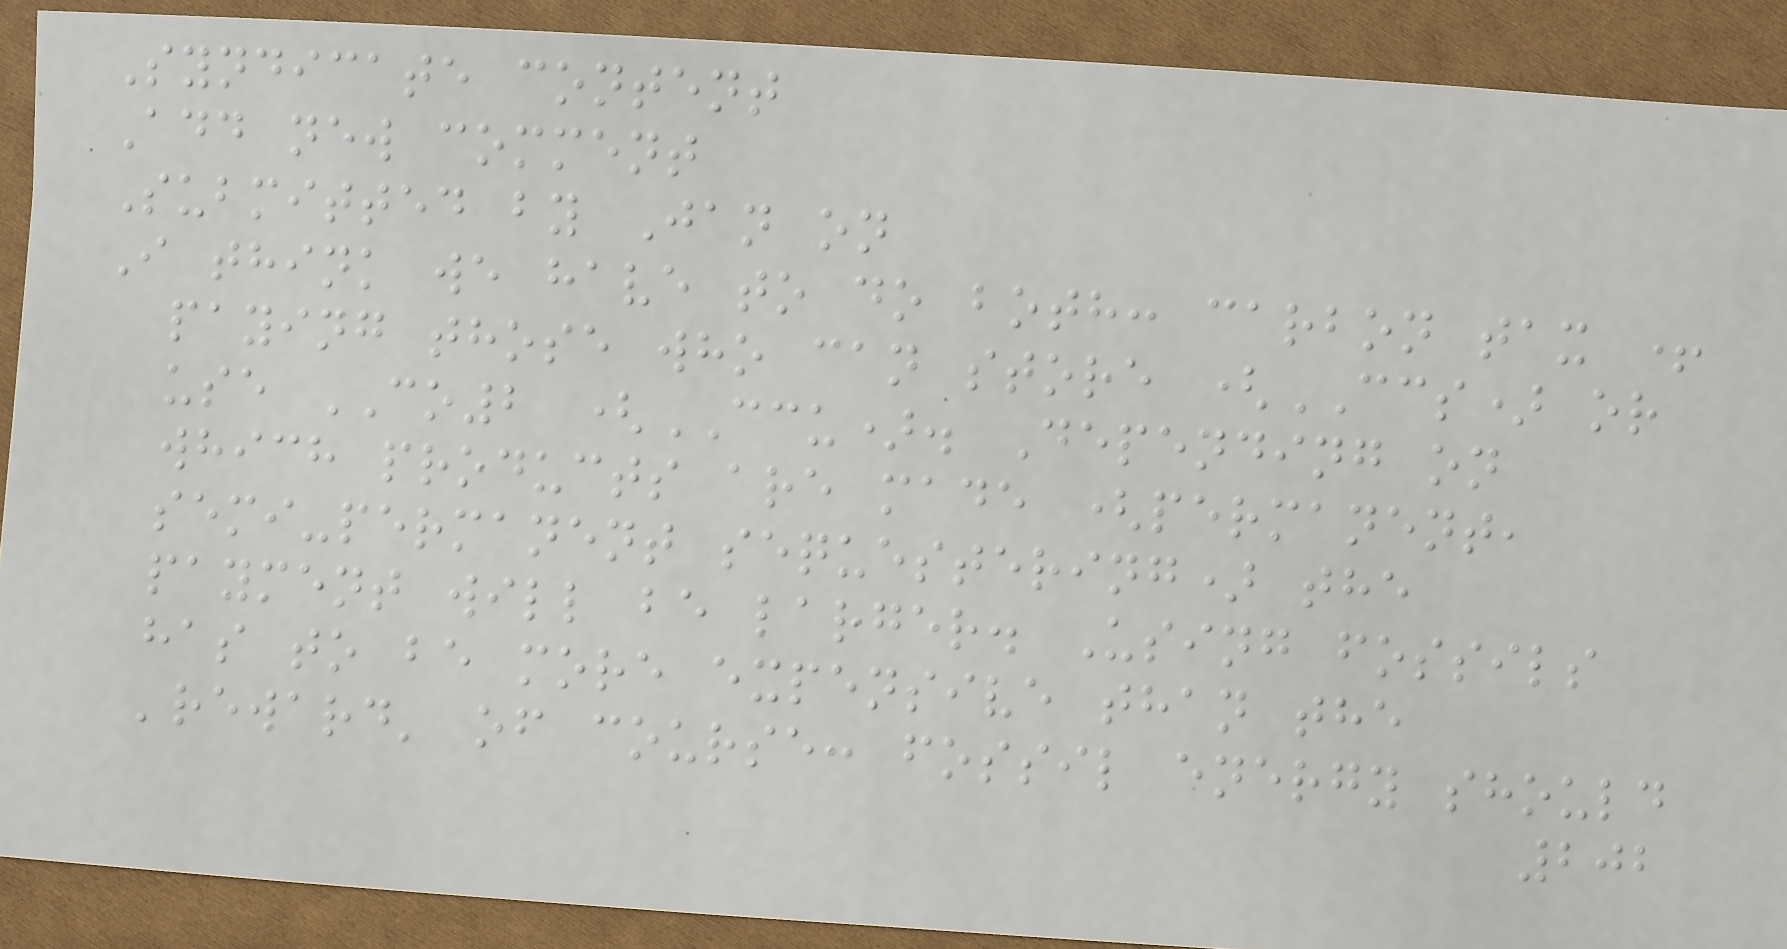Syndicate content
Add new comment
Submitted by Jan on
I think we have to do both: carbon tax +
paying those who can store (CCS) or
use CO2 (CCU). Depending on
which products are made (permanent,
semi-permanent sequestering) the
payment will be larger. Using fossils
has to be more expensive than the
'reward' of course: fossil energy should
202
